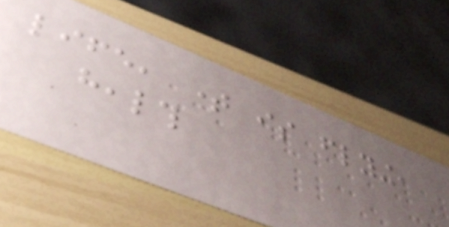life, time is flying,
health
